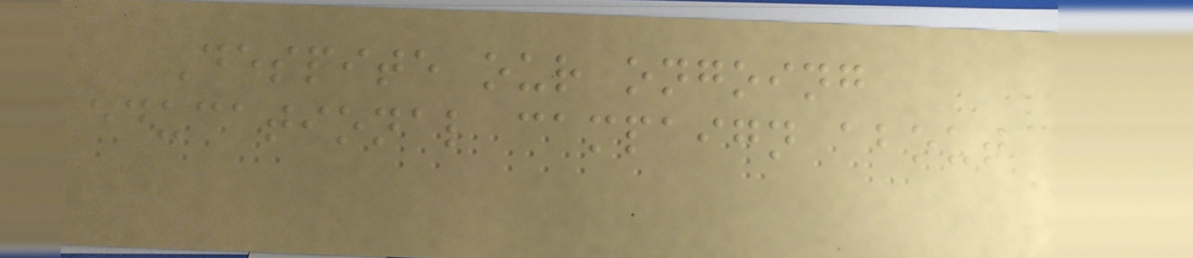Despite our ongoing
educational campaign about
